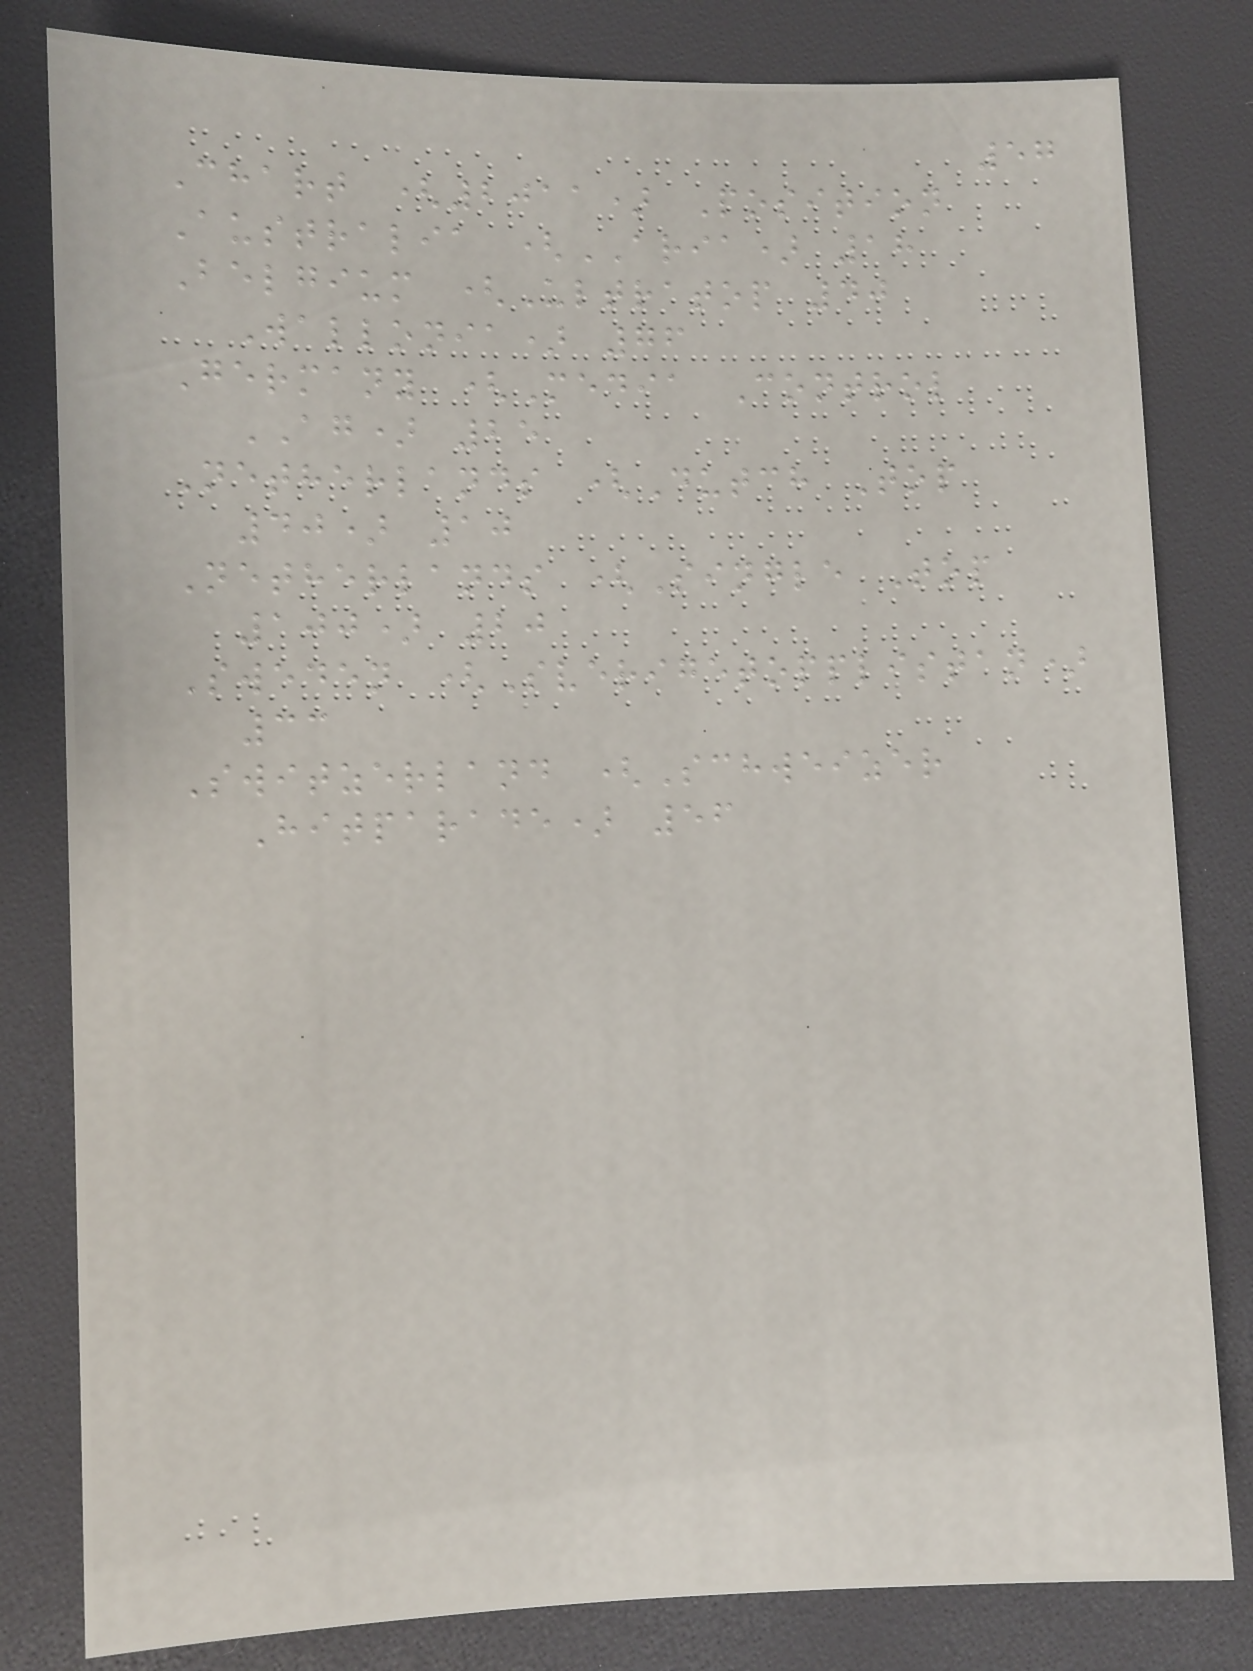57
Chart (2011) Position
Australia (ARIA) 18
Belgium (Ultratop 40
Wallonia) 76
Germany (Media Control
AG) 25
Netherlands (Dutch Top
40) 10
Netherlands (Single Top
100) 20
Sweden (Sverigetopplistan)
33
Switzerland (Schweizer
Hitparade) 56
